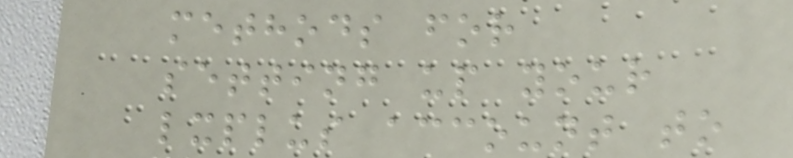methods for
setting up your
lxplus account to
